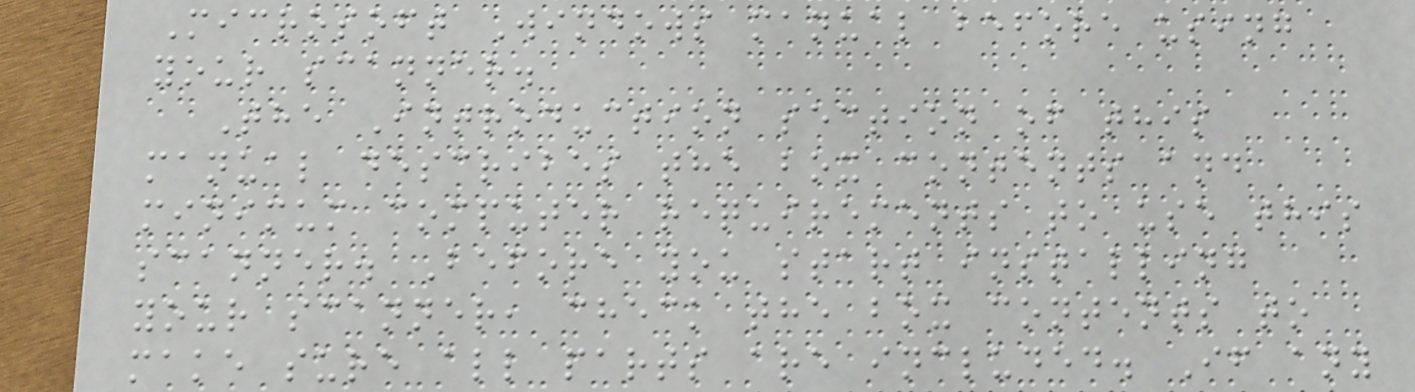Microsoft Windows manual before using
your scanner.
The Introduction section of this
manual describes the box contents and
minimum computer requirements to use this
scanner. Before you start installing
your scanner, check the box contents to
make sure all parts are included. If any
